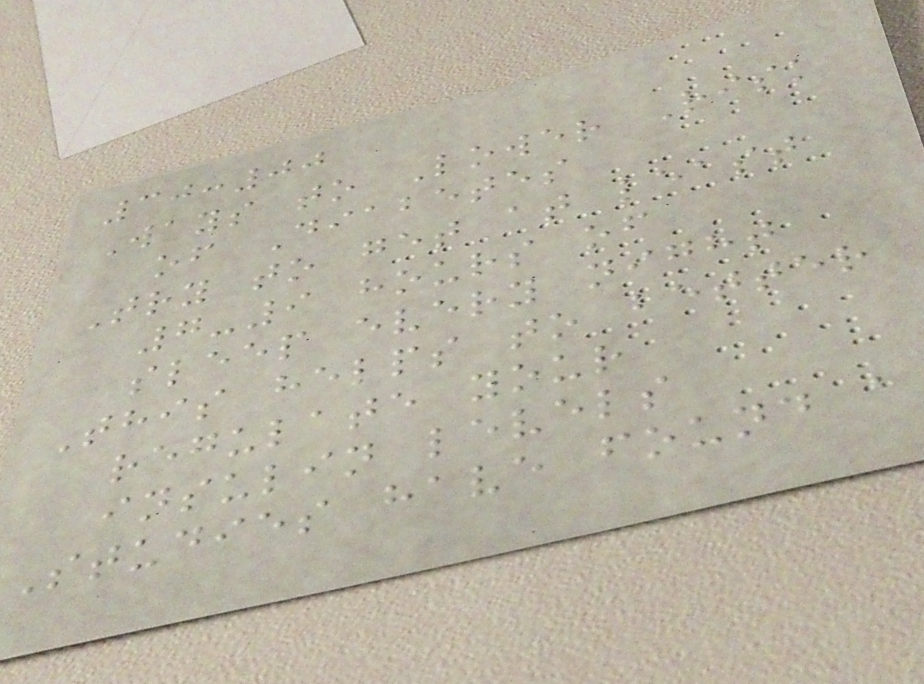30:00
Ways to Lower Risk
of Diabetes
Try to get at least
7-9 hours of
sleep every night
This helps to better
regulate your
insulin levels
Studies have found a
